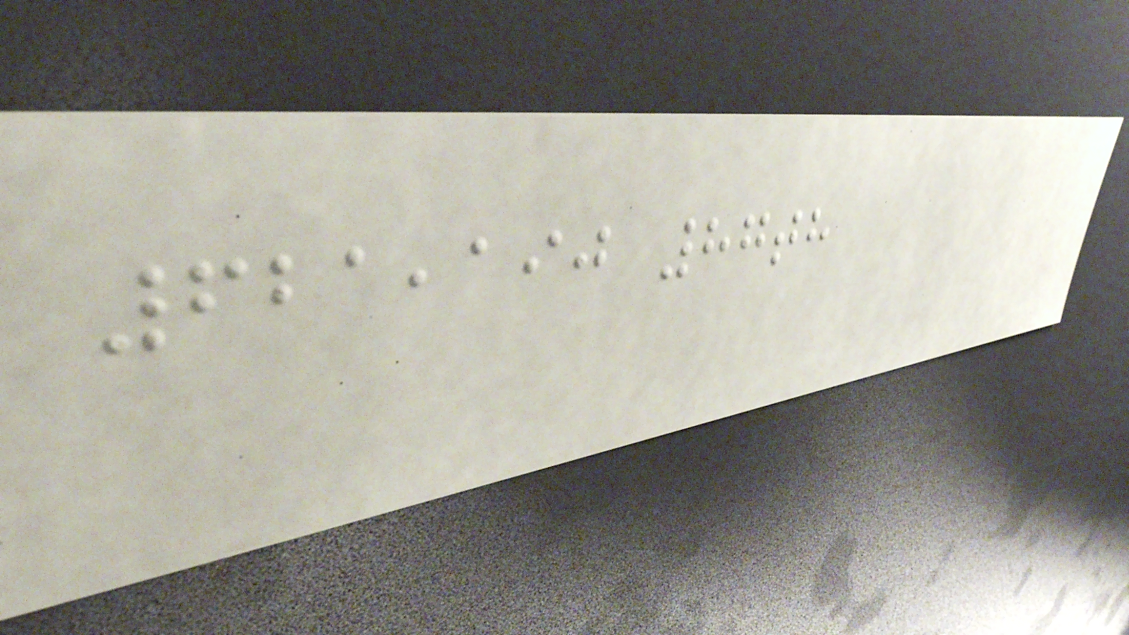621,190 87th
